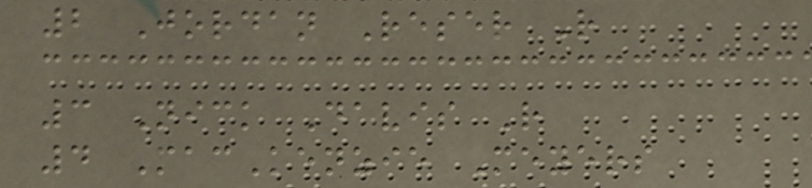2 Jordan Reser R
3 Nick Davis R
4 MacKenzie Meyers
